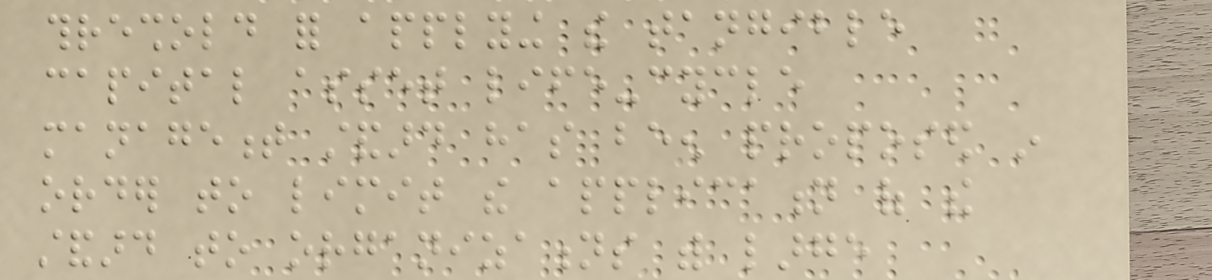threshold for applying the tangible
capital asset life-cycle
management standard has been proposed in
order to limit the application of the
standard to organizations with large
